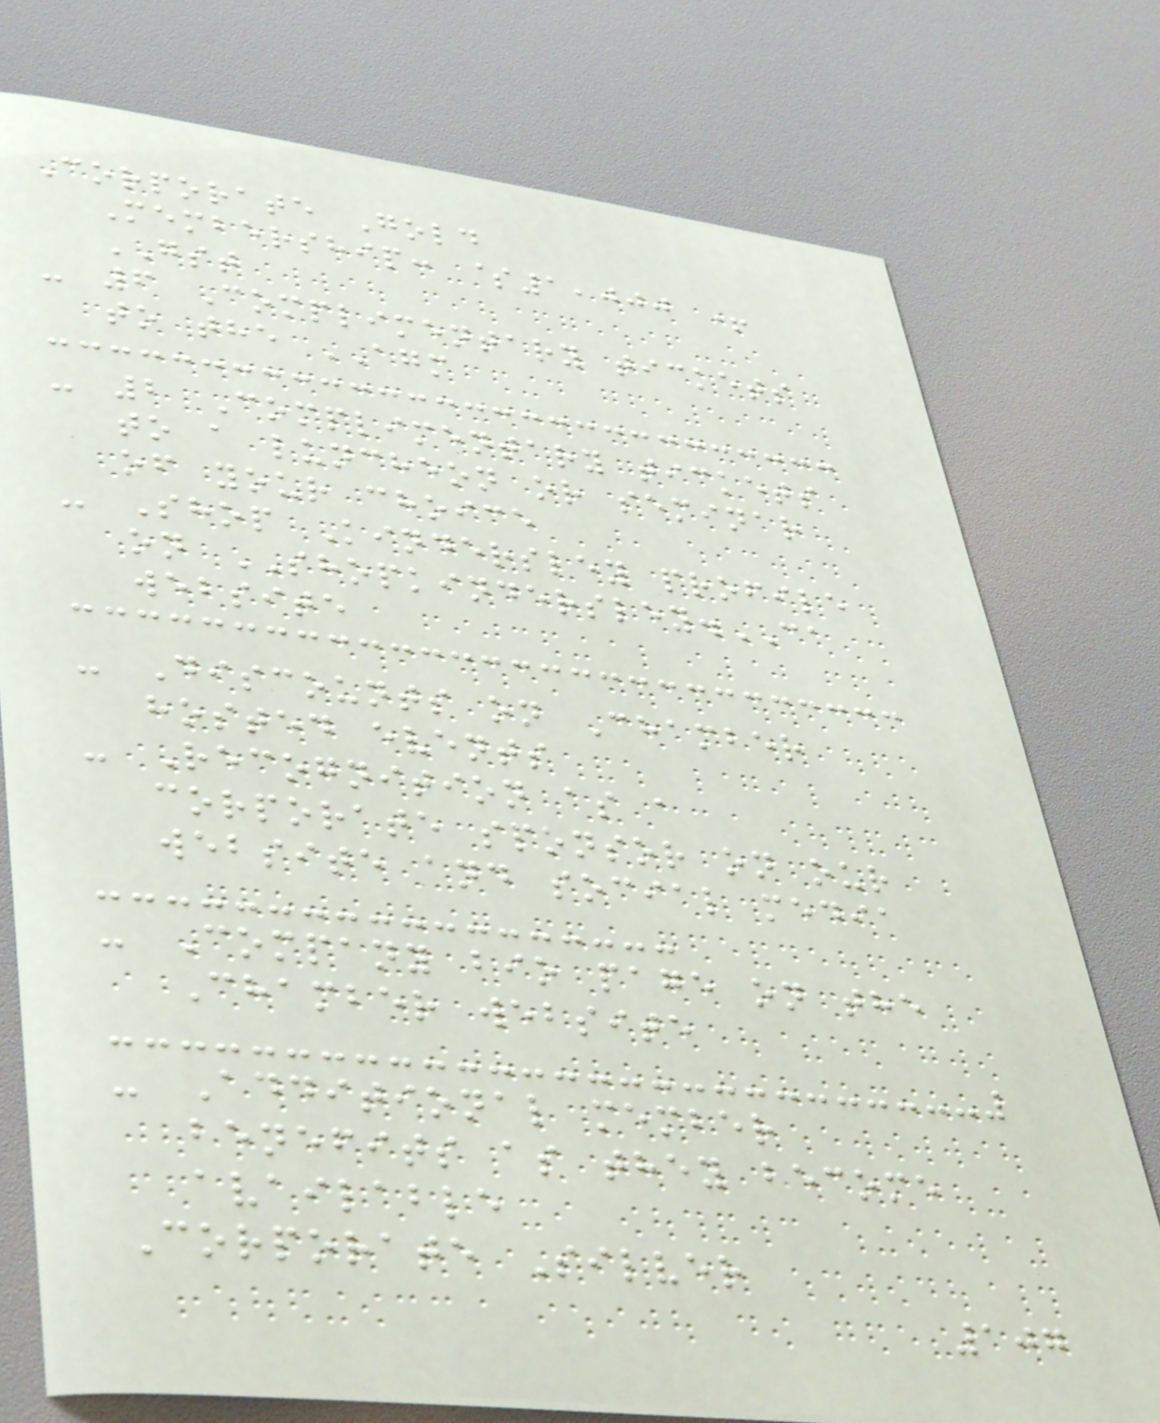Corporate Gold
Membership: $1,000 +
GST
- 6 Complimentary tickets
to the AGM
- 2 Complimentary tickets
to a luncheon or seminar
of your choice
- Shop Kindersley profile
on SHOPKINDERSLEY.CA
website
- Discounts on Chamber
hosted events
- Recognition as a
corporate sponsor on our
website and social media
- Company bio page on the
Chamber website
- Additional member
benefits as they become
available
Corporate Silver
107
